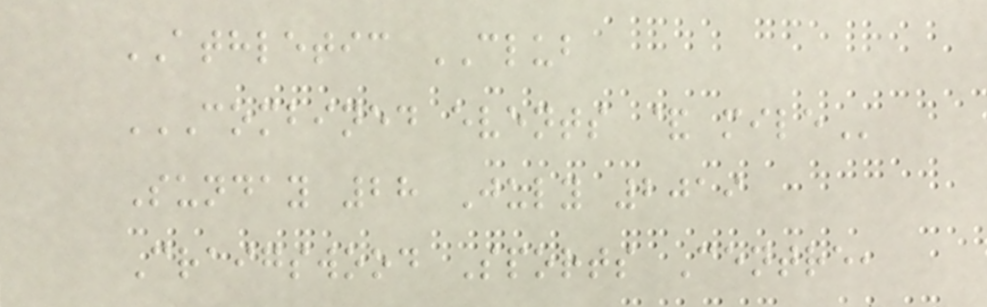ATHLETIC CLUB
COMBINED EVENTS & MILE
Sunday 28 July 2019
Craigswood Sports Centre,
